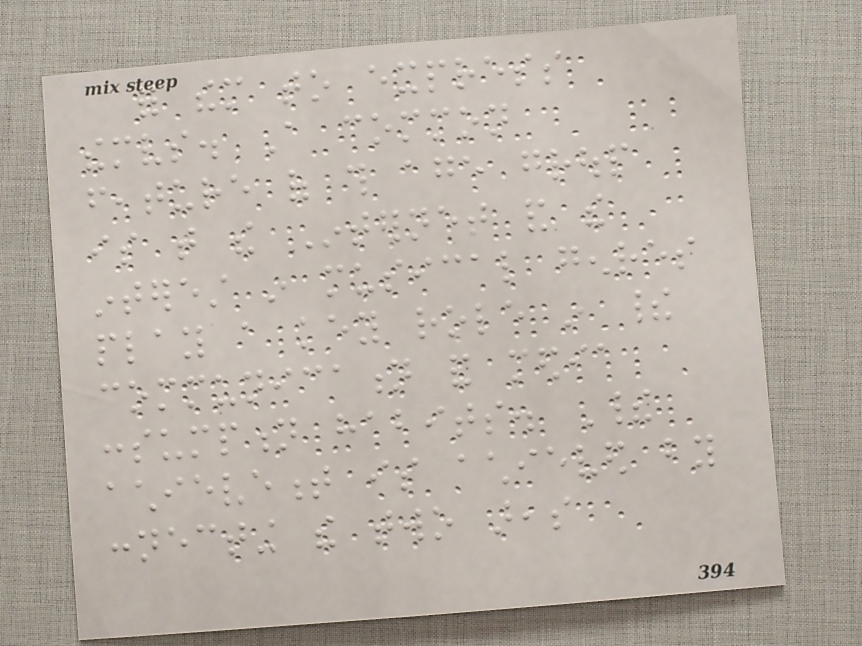for them to express
themselves. A common
feature of this age group
is that the Internet and the
interest in musical genres
play a key role in their
communication and media
consumption habits. Their
achievement is achieved by
connecting the two areas
